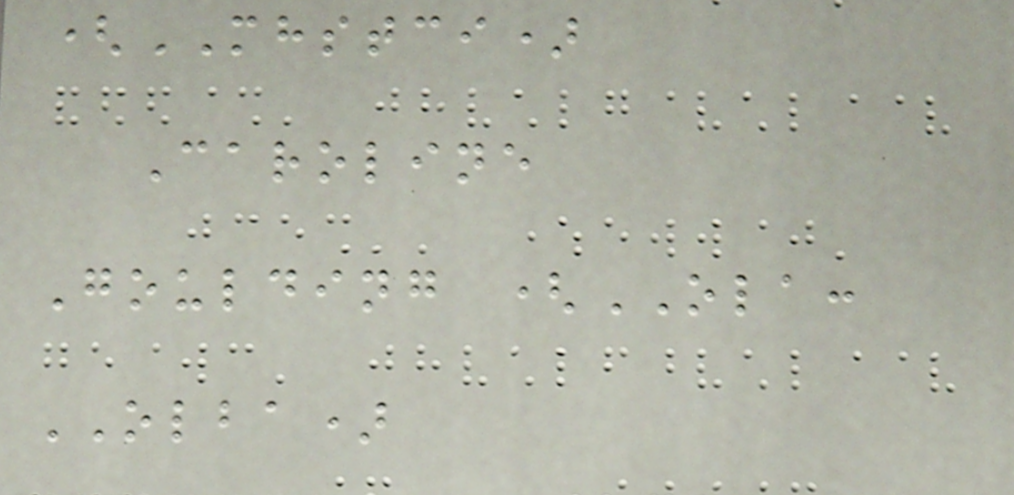(MHSTCI)
Caroline
Goulding (OLA:
OLBA)
